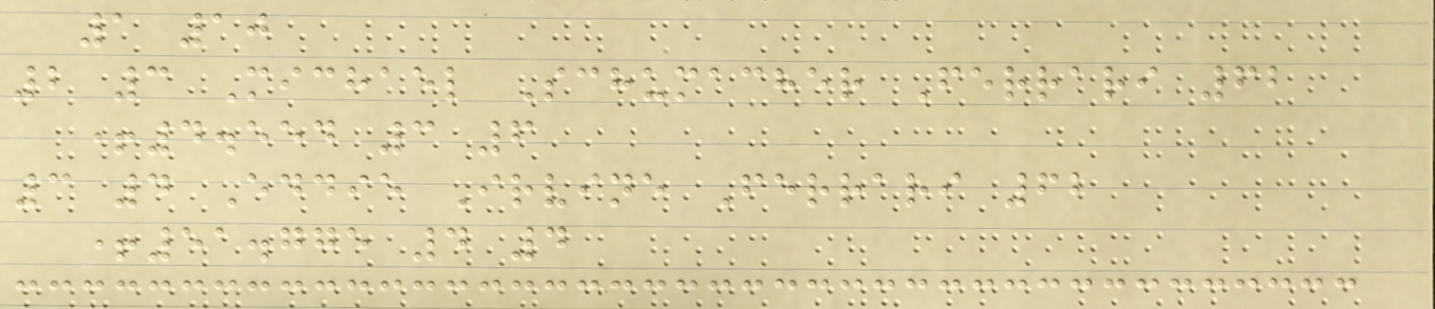1 10
2 3 Michael Schumacher Ferrari 62
+4.554 3 6
3 4 Eddie Irvine Ferrari 62
+51.775 4 4
